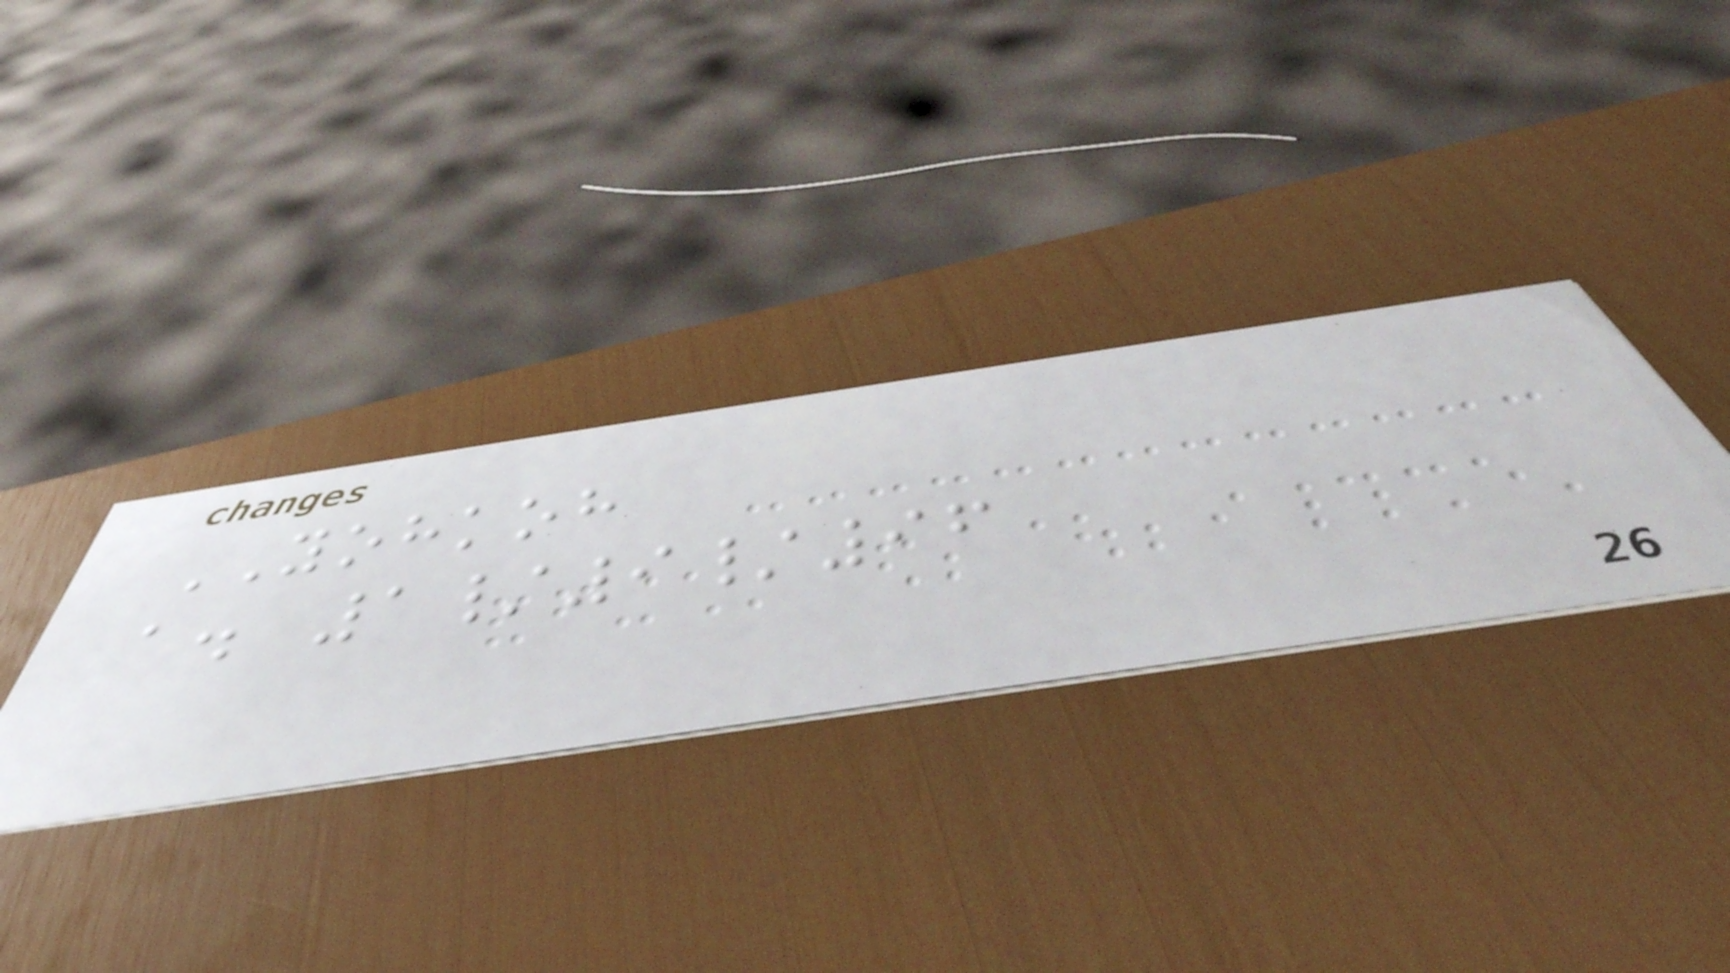YOHKOH
a. 1/9/96
